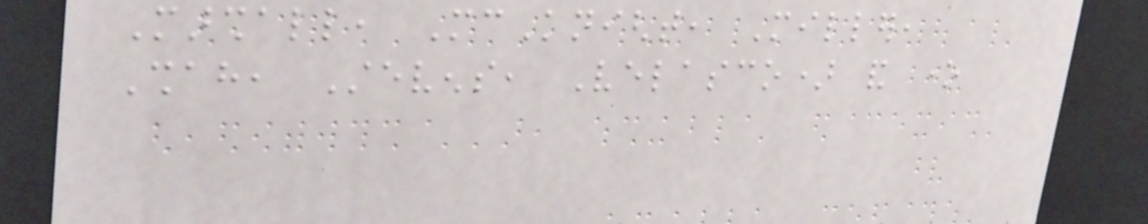Marshall, McKnight, Miller,
Shah, Stevens, Velasco) and one
